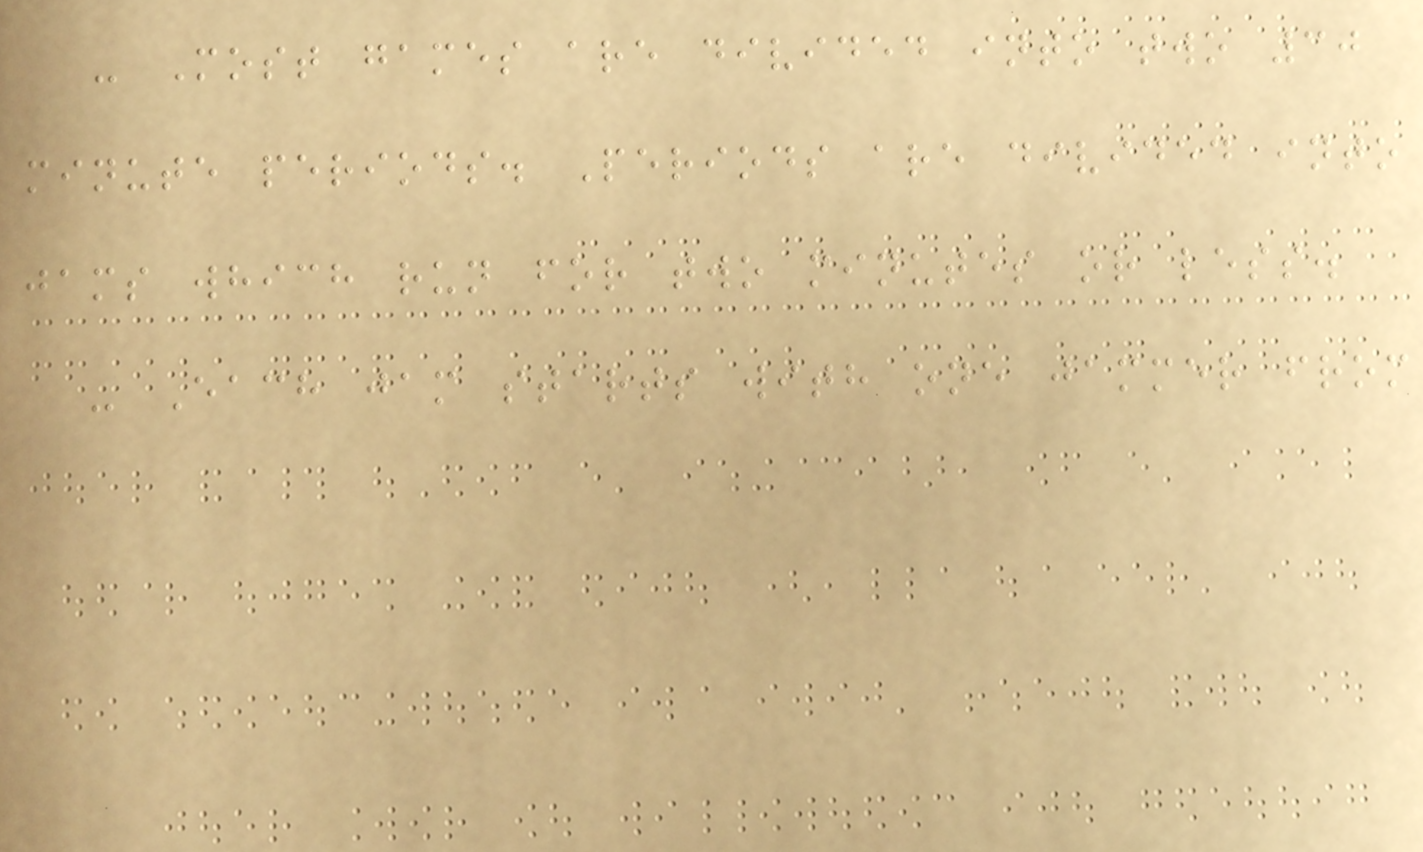- Most games are divided into two 30
minute periods. Periods are divided into
jams which run for two minutes or less.
- Each jam starts with one jammer from
